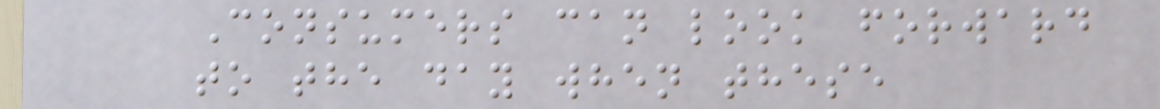Consumers can look forward
to the day when these
